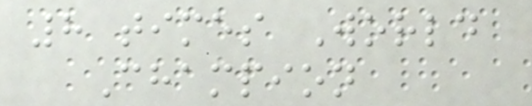8 times World
Champion
